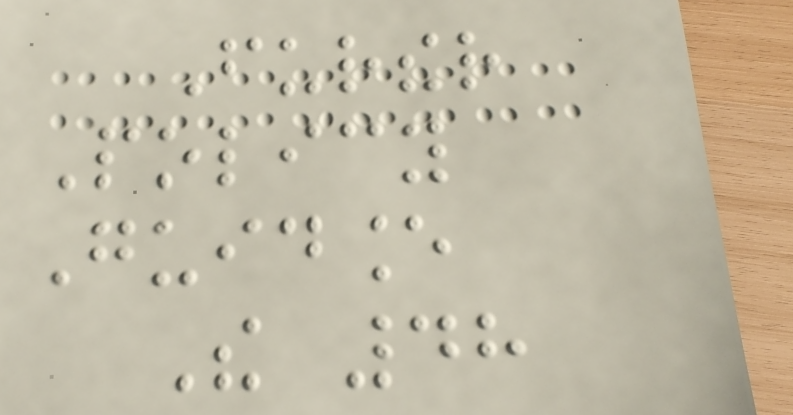Further
Policy
Guidance
The 48
